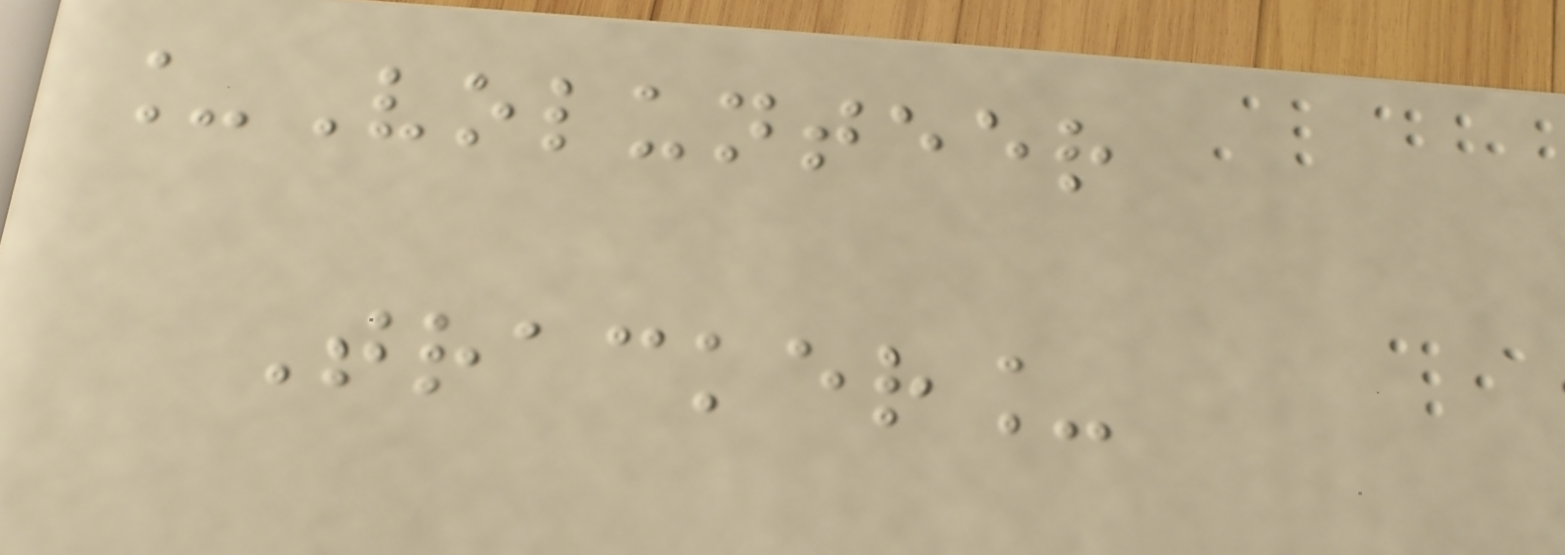_Volunteer
Tracker_
